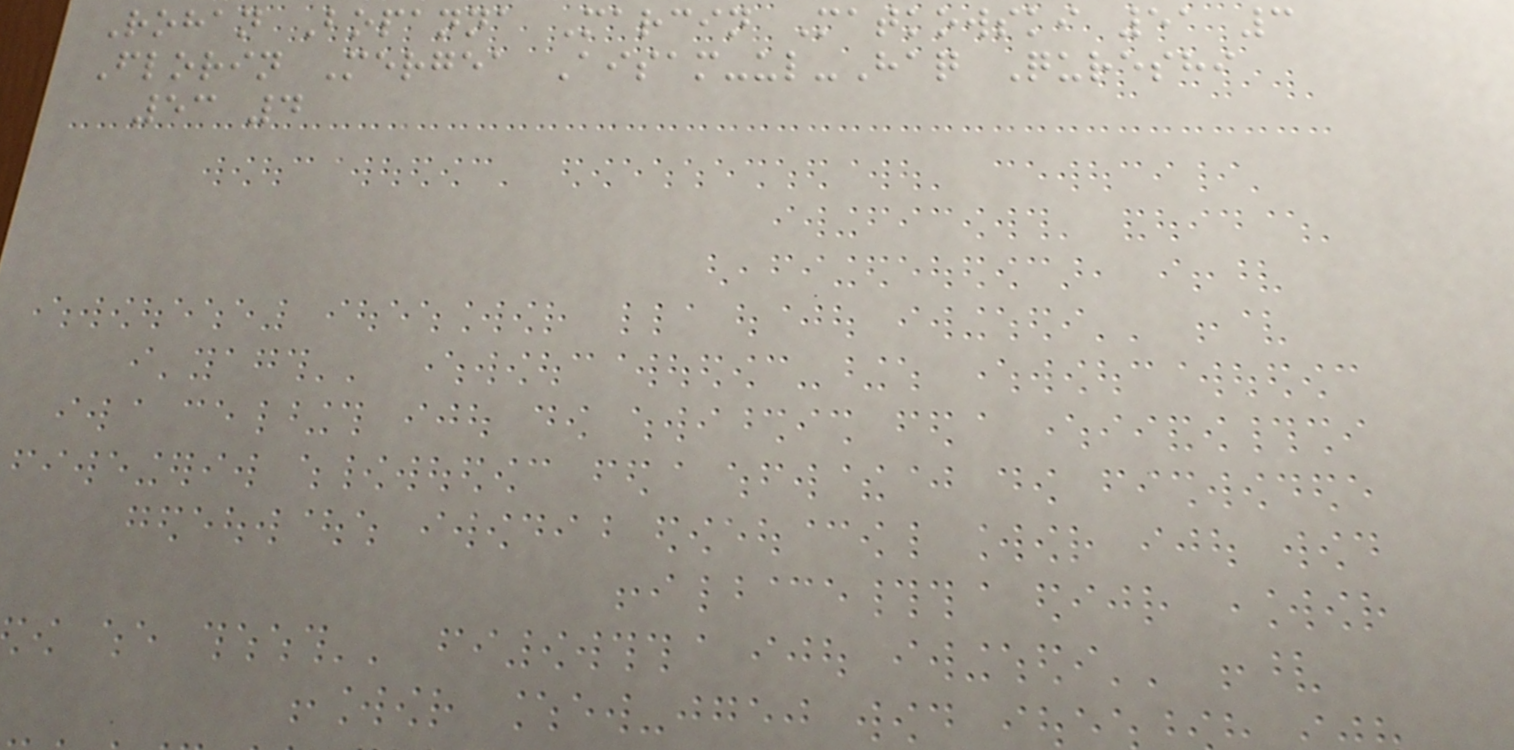Rohan Bopanna Marcin Matkowski 51 3
Florin Mergea Aisam-ul-Haq Qureshi
53 4
